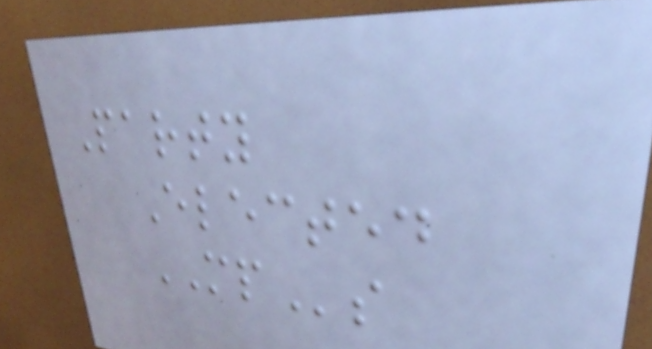Party
Elected
MPs
